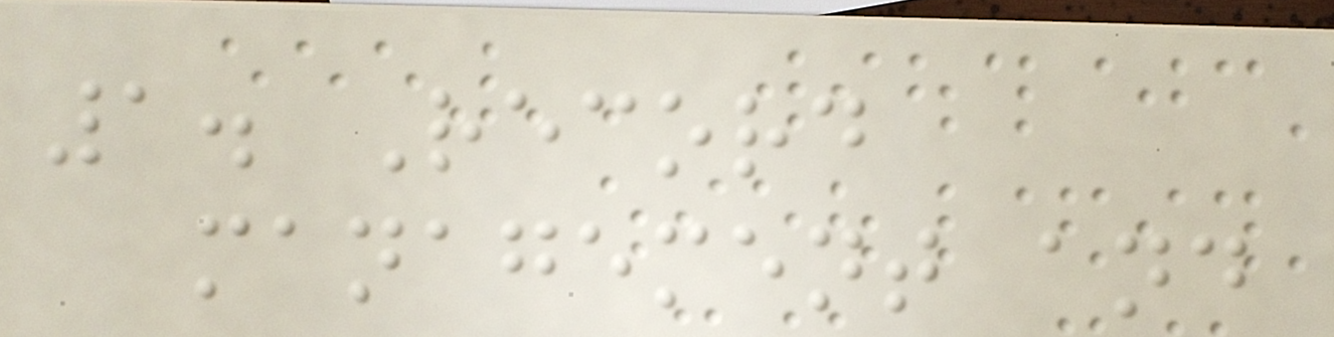1. Record
management and
